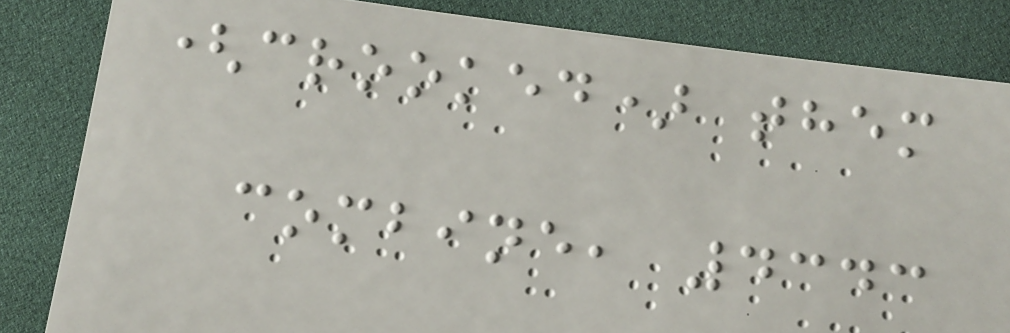(crooked) them
combine, 4343
